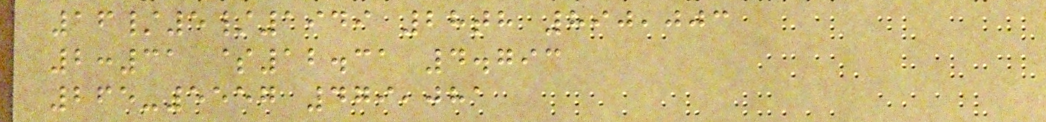16/5/1949 28th 890,003
2:31 $12.31 4.793
265-5557 479,081
